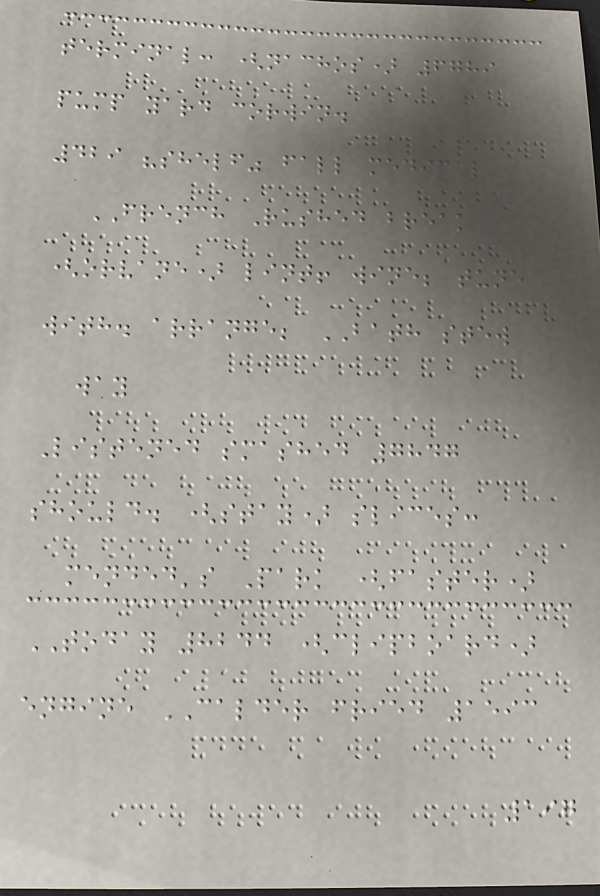terminal: (nachos) 6789
pump yard corwin.
429 "shelf" fall medical
FRENCH Rushed break
(orvane) lint! wine; tune
with. arrange; BATH stew
way
Listened smashed 7847
should. (stay) slices:
mended's Park (faster)
TODAY 8244 (clipboard)
engine CALDER fried 1593
197
